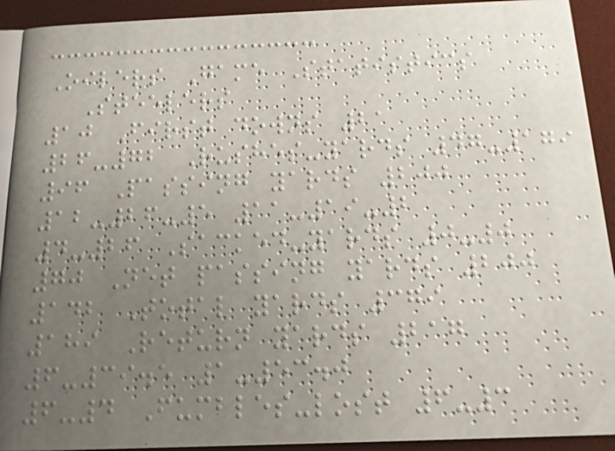Oilers Game Statistics
Steelers
10 First downs 21
26-72 Rushes-yards 47-179
96 Passing yards 200
12-26-5 11-19-2
4-26 Sacked-yards 0-0
70 Net passing yards 200
142 Total yards 379
189 Return yards 217
6-39.5 1-53.0
6-4 Fumbles-lost 6-3
